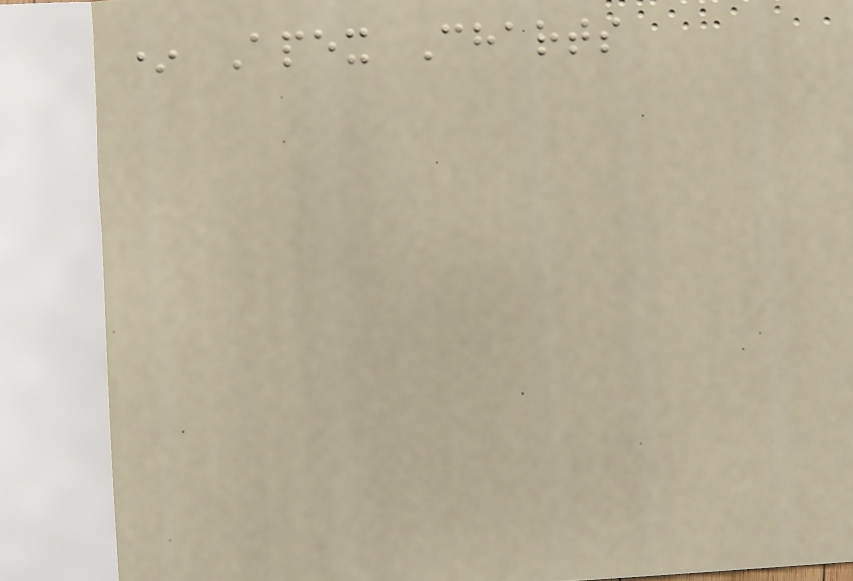* Apex Charts
